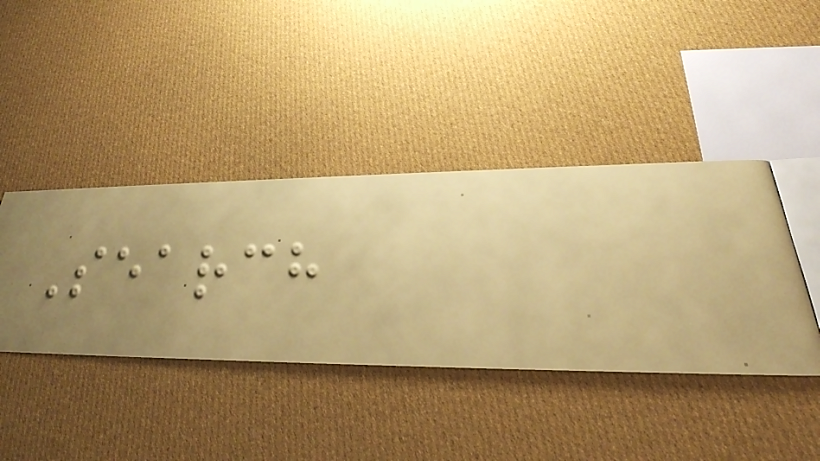Search
